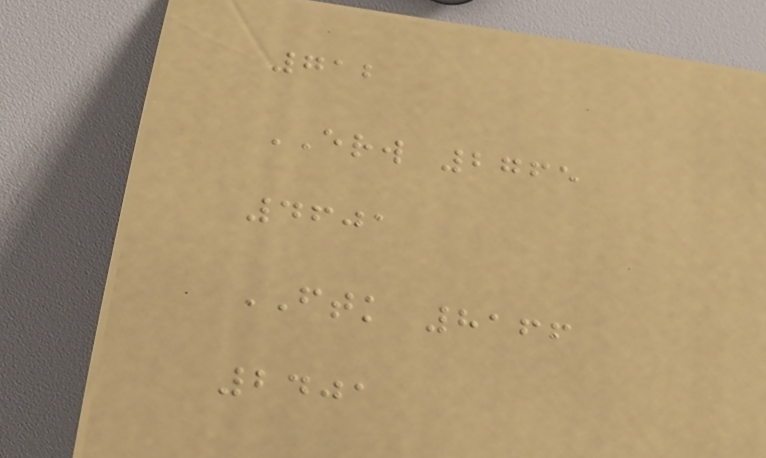712
ERW 2765
4601
FTK 8166
2401
